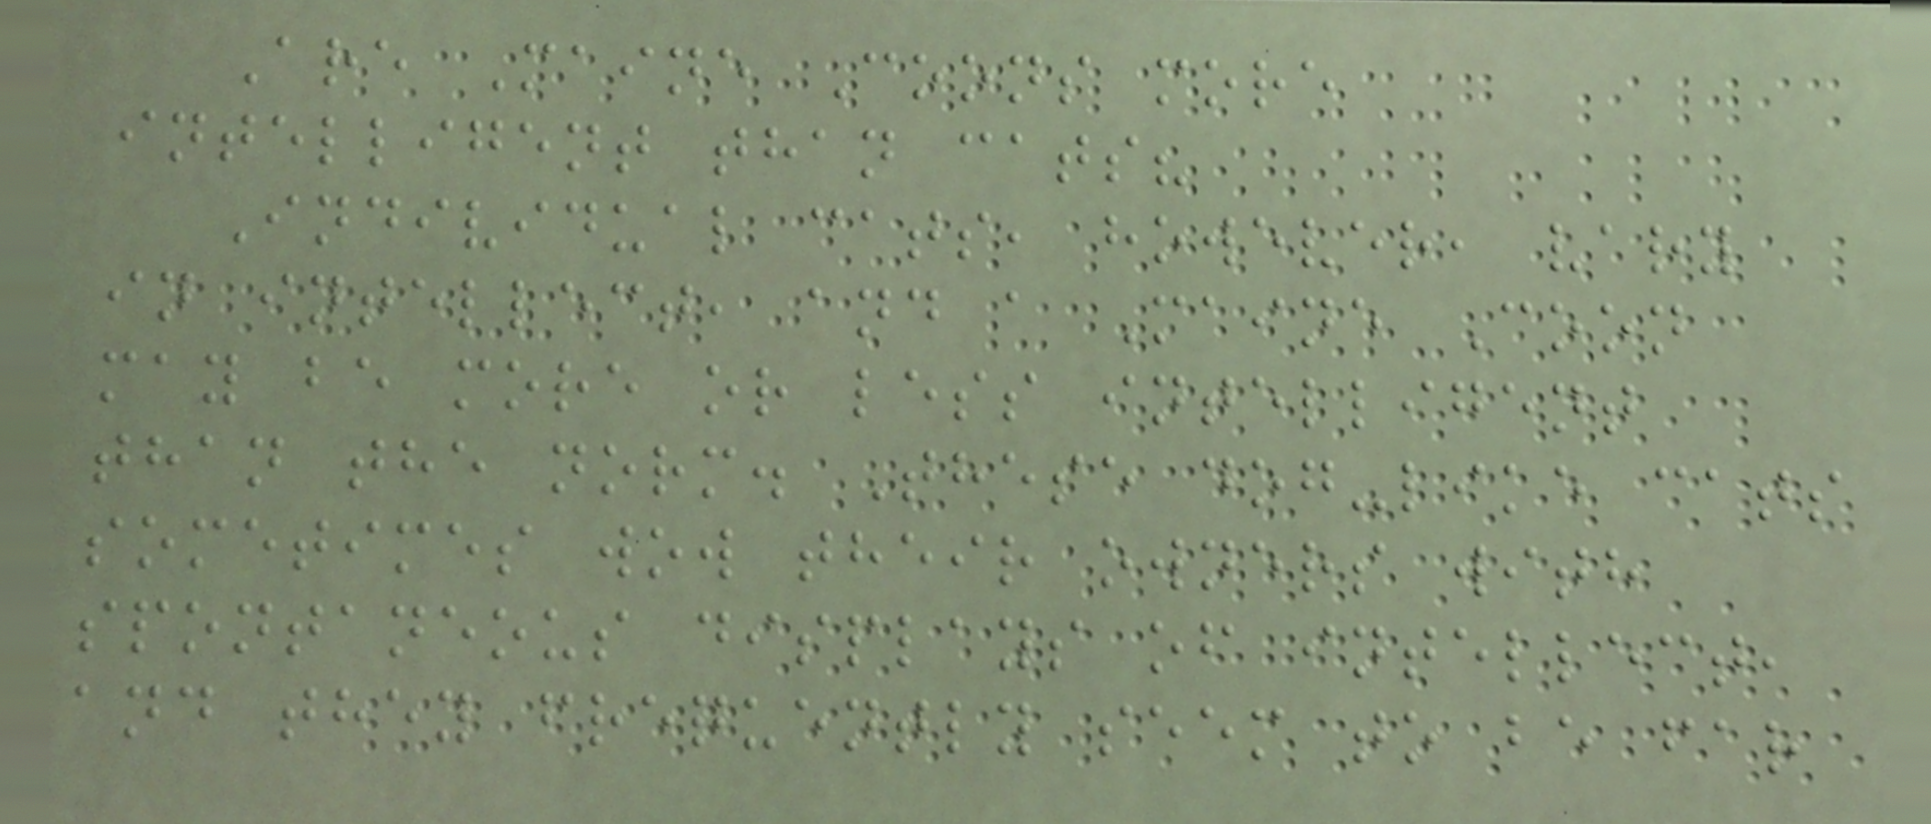Are Maine Coons more
intelligent than cats?
Individual cats, however, vary
in intellect, and a Maine Coon
may be more or less intelligent
than the norm. These dog-like cats
sometimes wow their owners with
spontaneous displays of intellect,
and they frequently seem to be far
